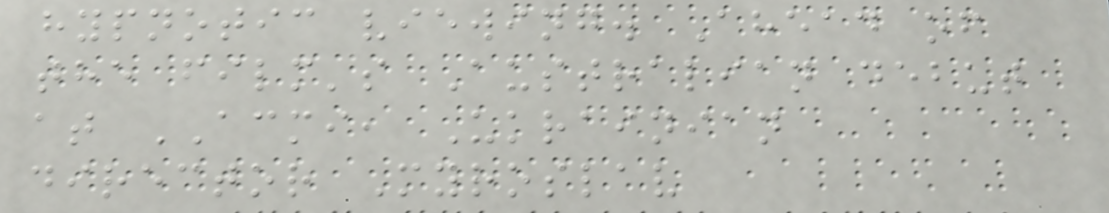hypnotic viewing. Ahead of
the film's Australian debut
at ACMI, Ukrainian
director Myroslav
